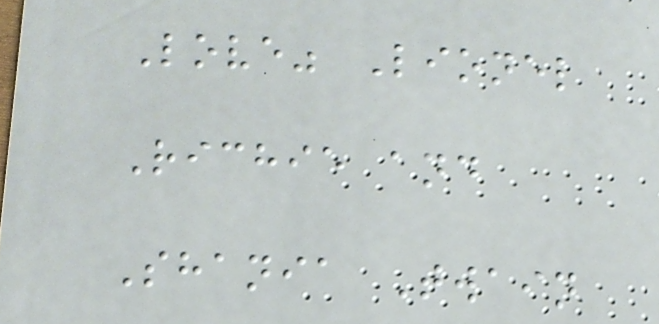Love" Lionel
Richie and
Shania Twain
